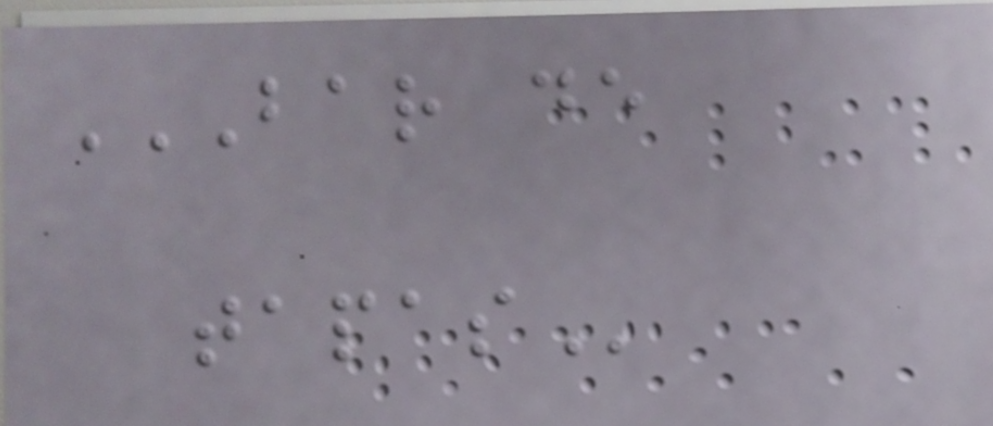BAR DE
TAPAS
